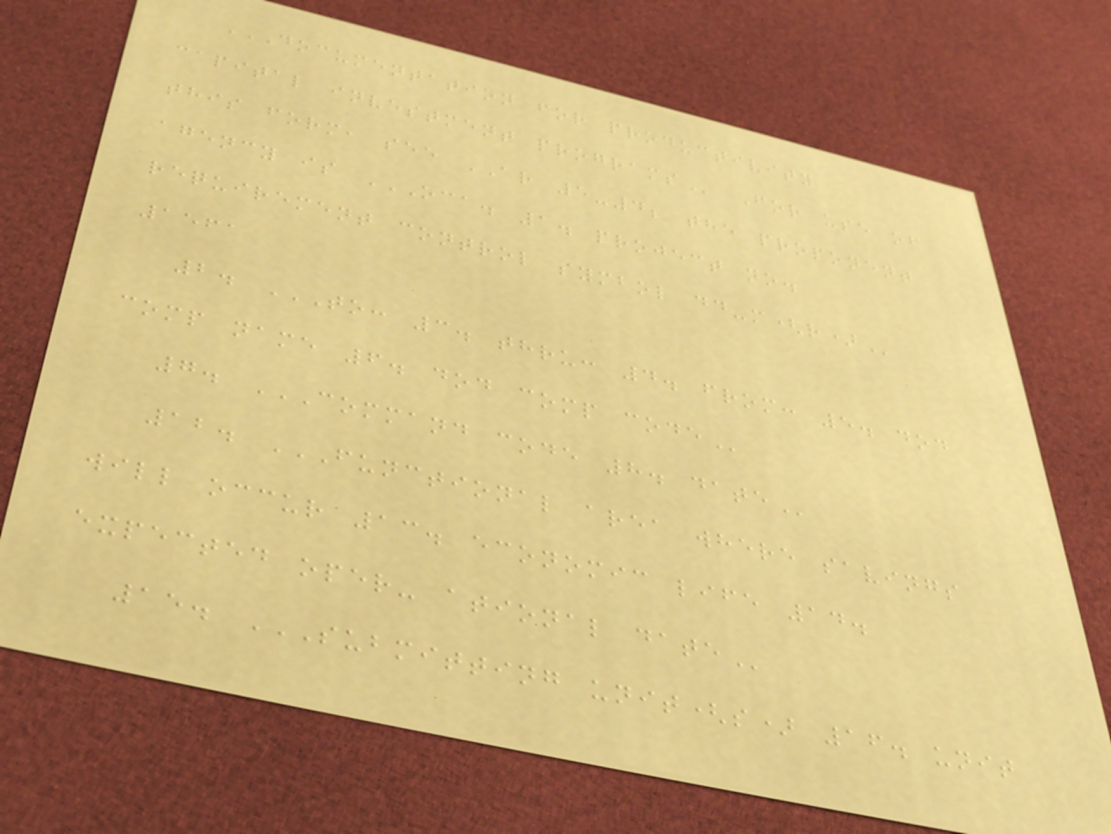DOCUMENTATION FOR PRODUCTIVITY
CAPITAL INVESTMENT PROGRAMS For use of
this form, see AR 5-4; the proponent
agency is OCA. 1. PROJECT NO.
REQUIREMENT CONTROL SYMBOL DD-M(R)
1561
2. TO: 3. THRU: 4. FROM: 5. DOD
COMP NAME 6. DOD COMP CODE
7. COMMAND CODE 8. DATE
12. FUNCTIONAL AREA WHERE SAVINGS
WILL OCCUR 13. ECONOMIC LIFE 14.
EXPECTED OPER- ATIONAL DATE
15. SUBMITTING UNIT(S) 16. UNIT
